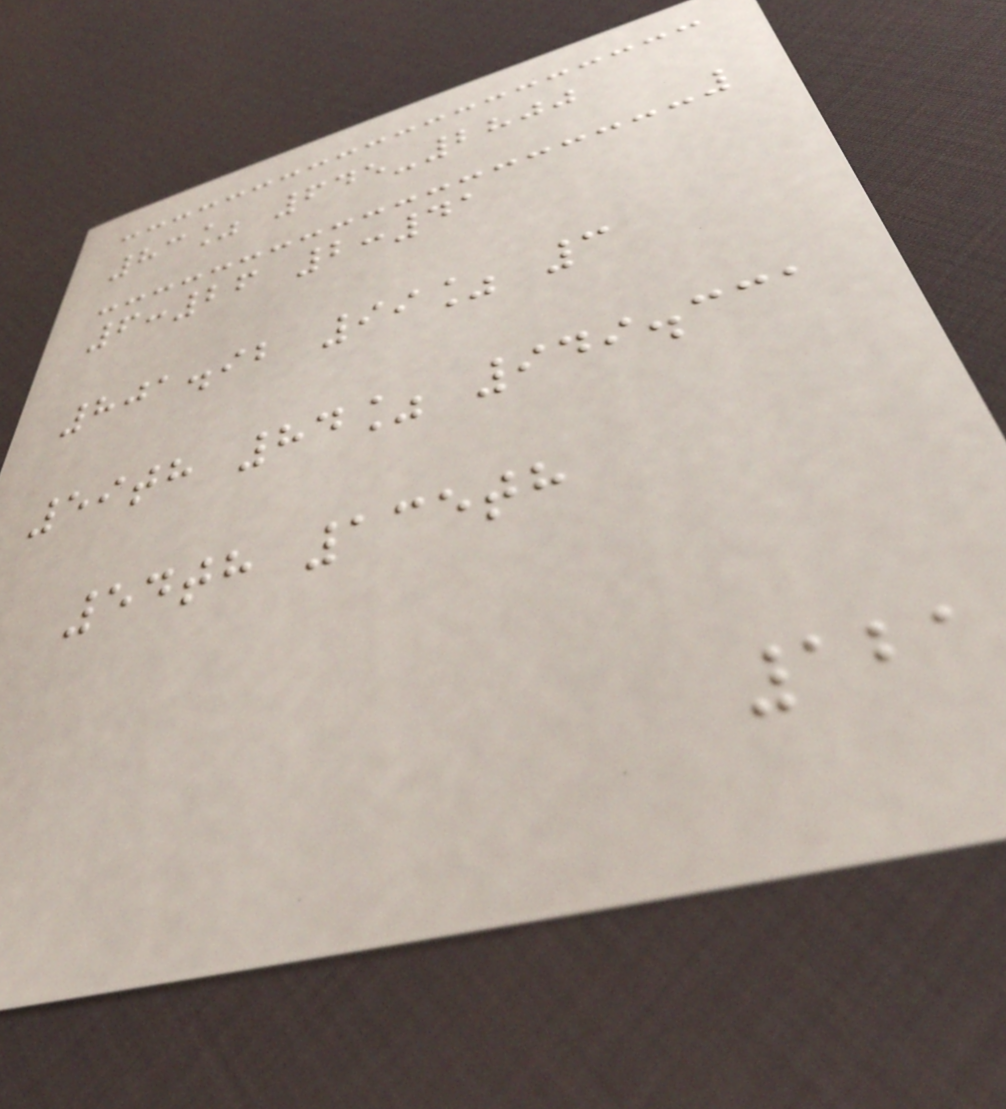83% 645-2800
6:26 2:41
801.92 99% 3
59th 84% 949.331
54th 135th
121
